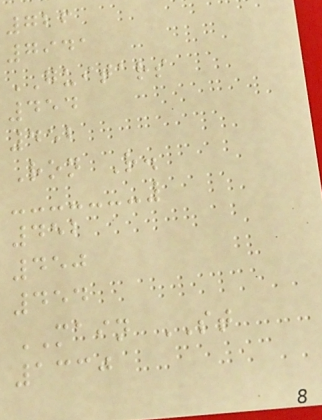726
7941
GUITARS
454
452
Ron R.
452
450
454
MAIN ST
1330
